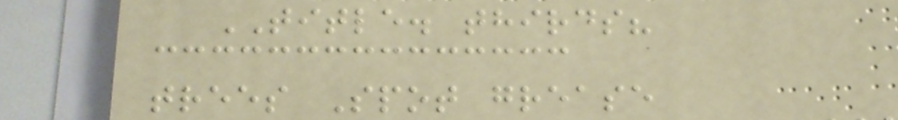TITLE. thirds?
trees Spot grease
